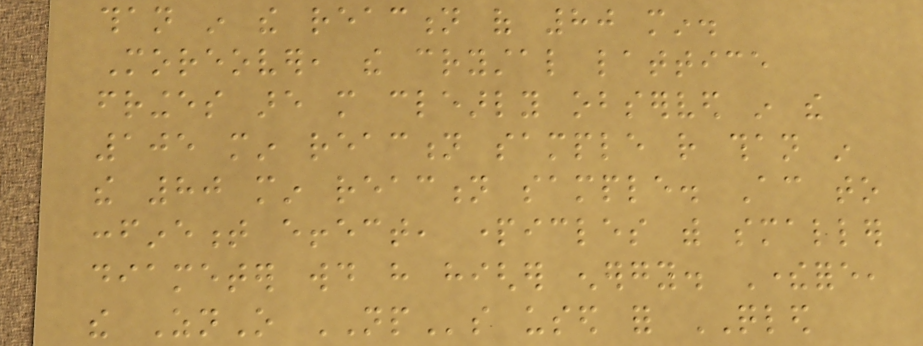than in the reaction of 80 min.
Moreover, the crystal lattice
fringes are more clearly observed in the
105 min reaction sample rather than in
the 80 min reaction sample. According to
confinement effect, particles with smaller
diameter would have higher energy. Therefore,
the ZnO NPs used for QLED
